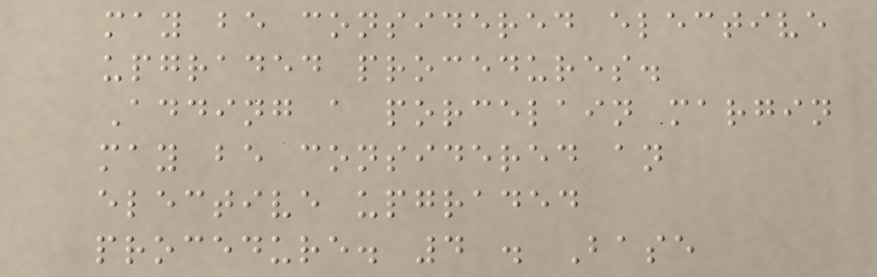may be considered elective
upgraded procedures.
Adding a porcelain margin
may be considered an
elective upgraded
procedure. 4 . Base
